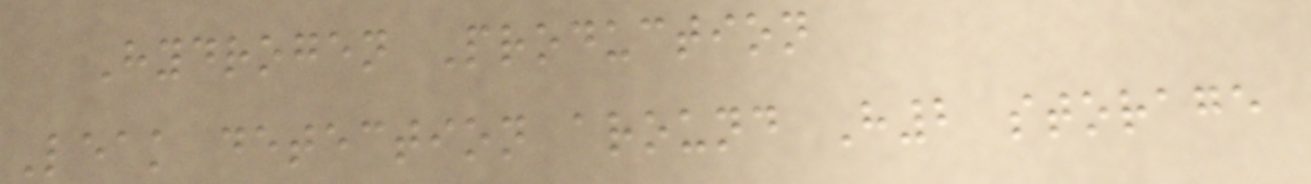Hydrogen Production
Leak detection around H2 storage
